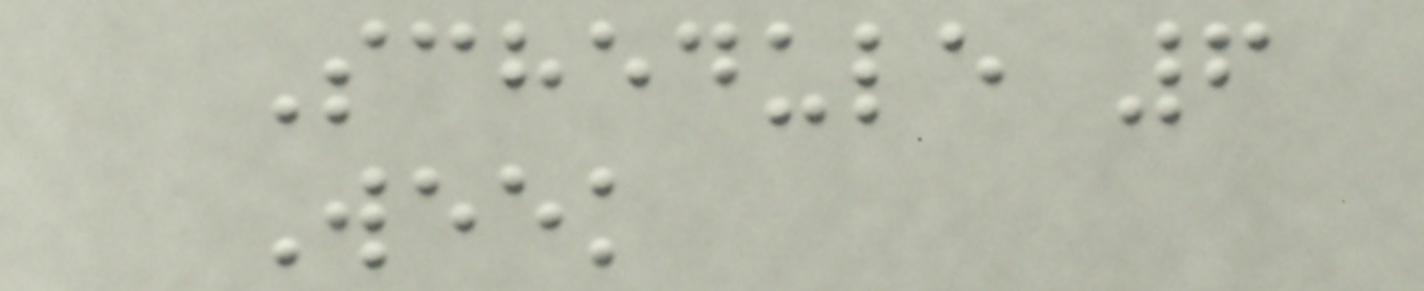Schedule 6
Week
